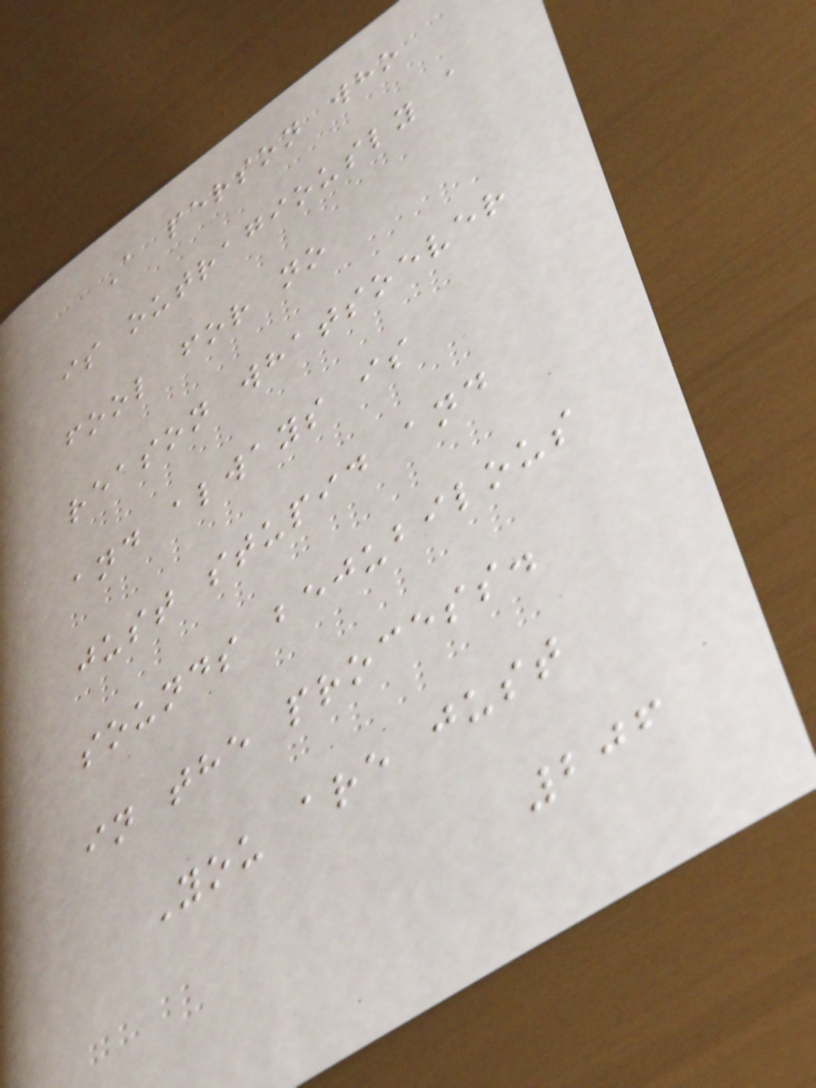A person who
is outragiously a
fool for no
reason whatsoever
and always is
just stupid and
sounds bejubilous
in the process.
You are just
206
